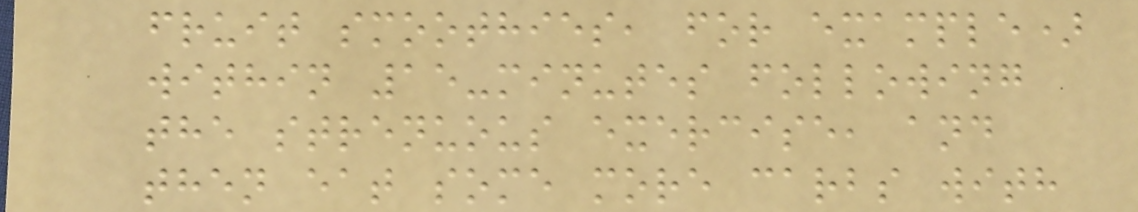fruit smoothies, for example)
within 15-minutes following
the strenuous exercise, and
then eat some more carbs with
